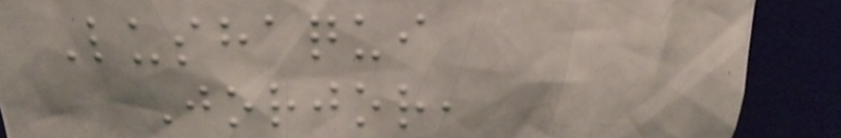Lushaqui
Jorjor,
